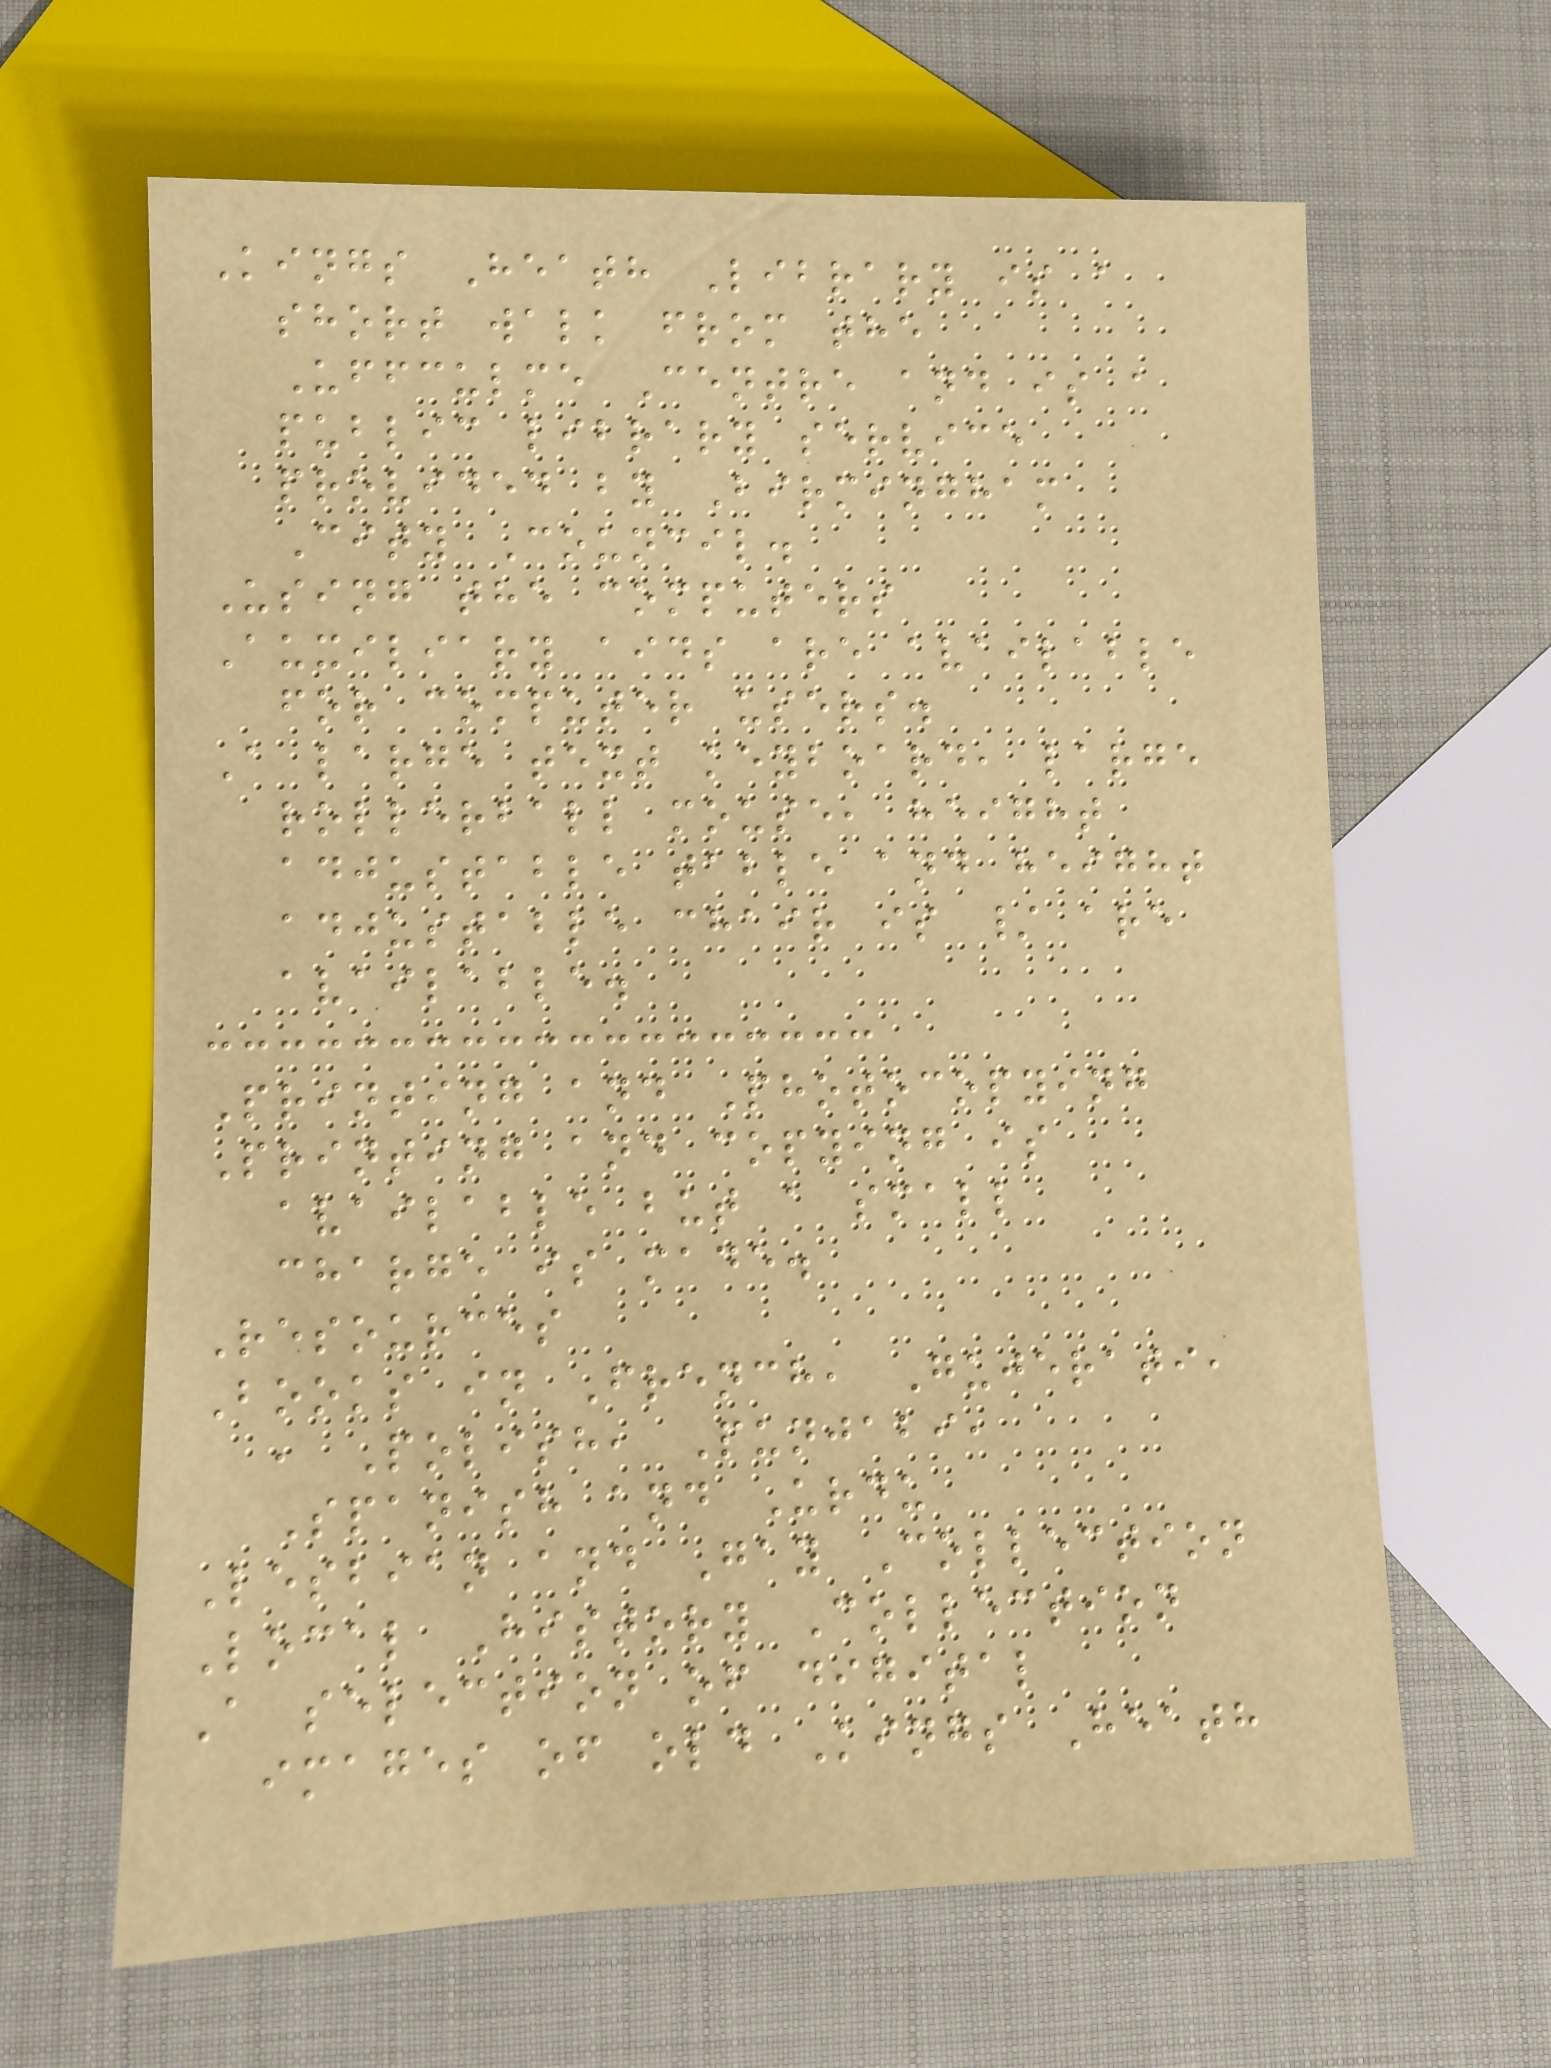Kings Heath Library is a
short walk from the
Uffculme Centre and is a
public library service
provided by Birmingham
City Council.
Using the computers
Auxiliary aids are available
for computer users.
A large text keyboard, large
rollerball mouse, height
adjustable table and height
adjustable chair is / are
available.
Printing and Photocopying
Printing and copying is
available but a small
charge is made.
Resources
Books in French, Gujerati,
, Polish, Punjabi,
Spanish and Urdu
Lesbian and Gay Collection
Local History Collection
A selection of digital
images of old Kings Heath
